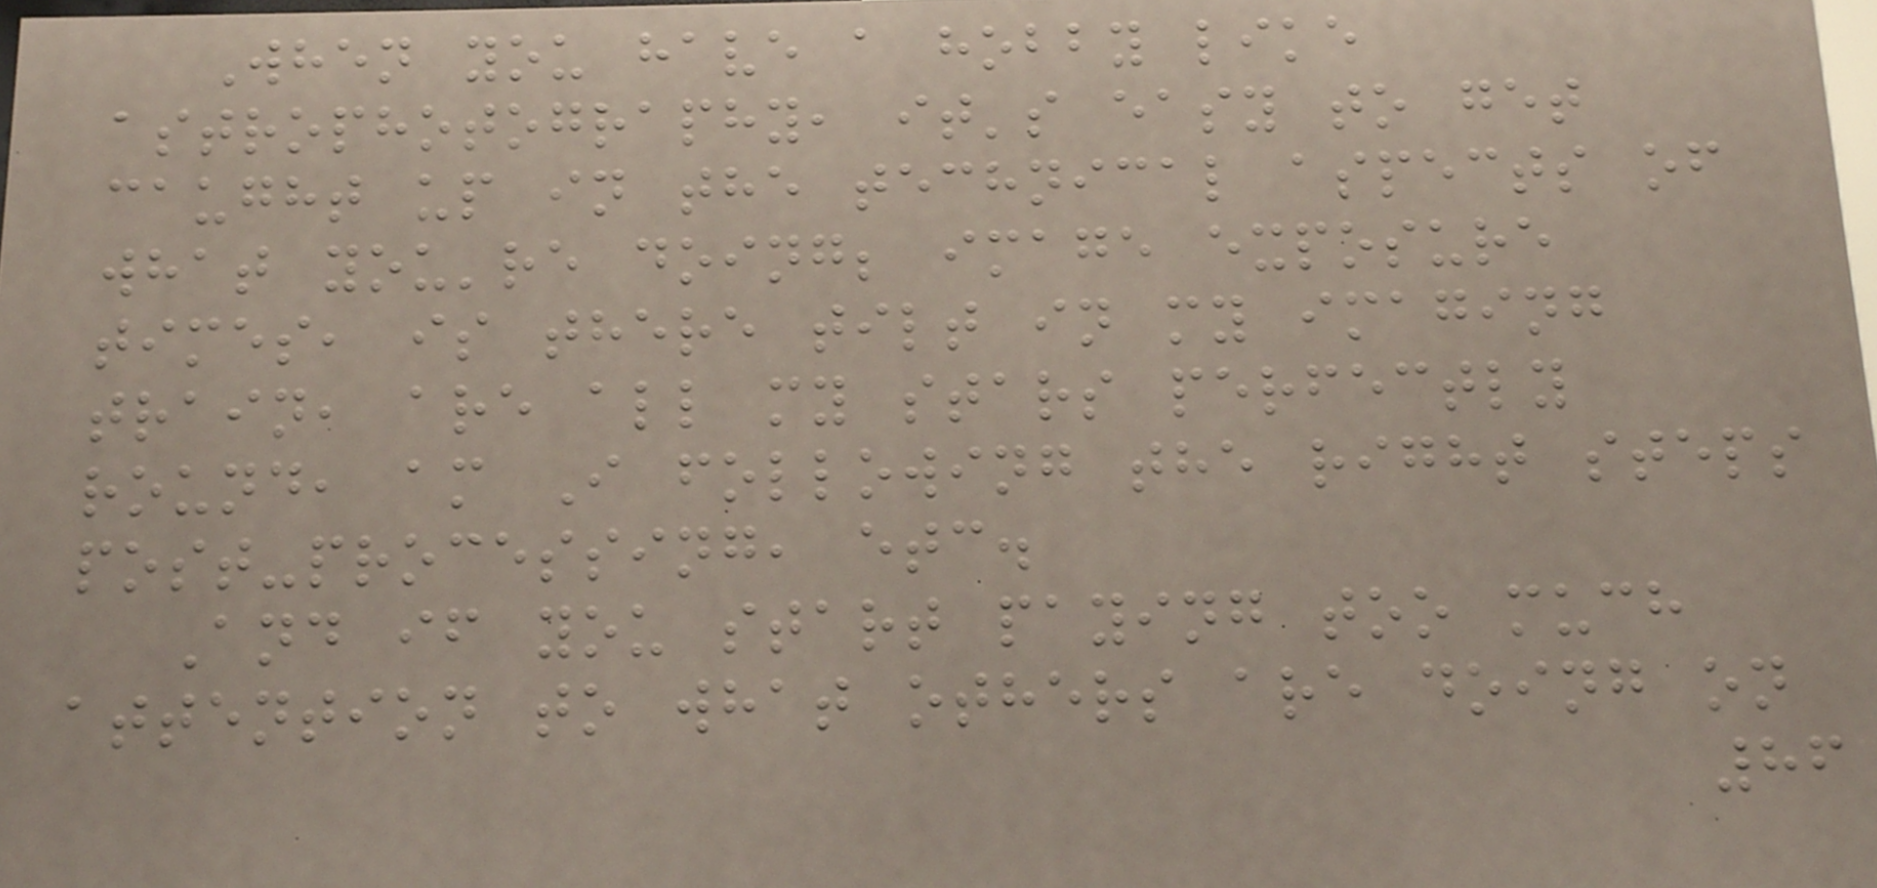When you have a hobby like
astrophotography, it's easy to get
caught up in the technical aspects of
what you're doing; image exposure
times, is there tilt in my imaging
train, are all my stars perfectly
round, am I following the right steps
post-processing, etc.
And if you start paying too much
attention to what others are doing on
86
